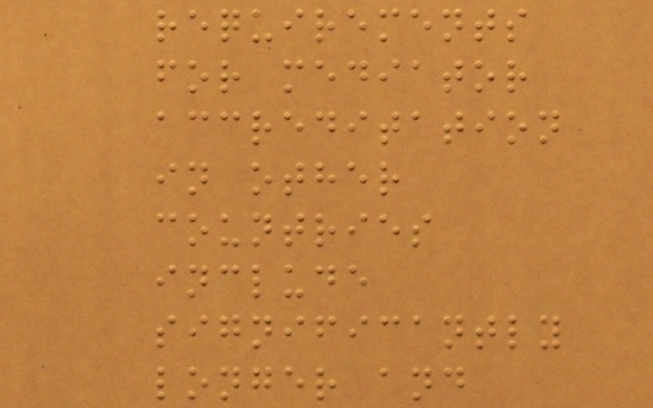requirements
for mediator
accreditation
in other
countries
include
significantly
longer and
